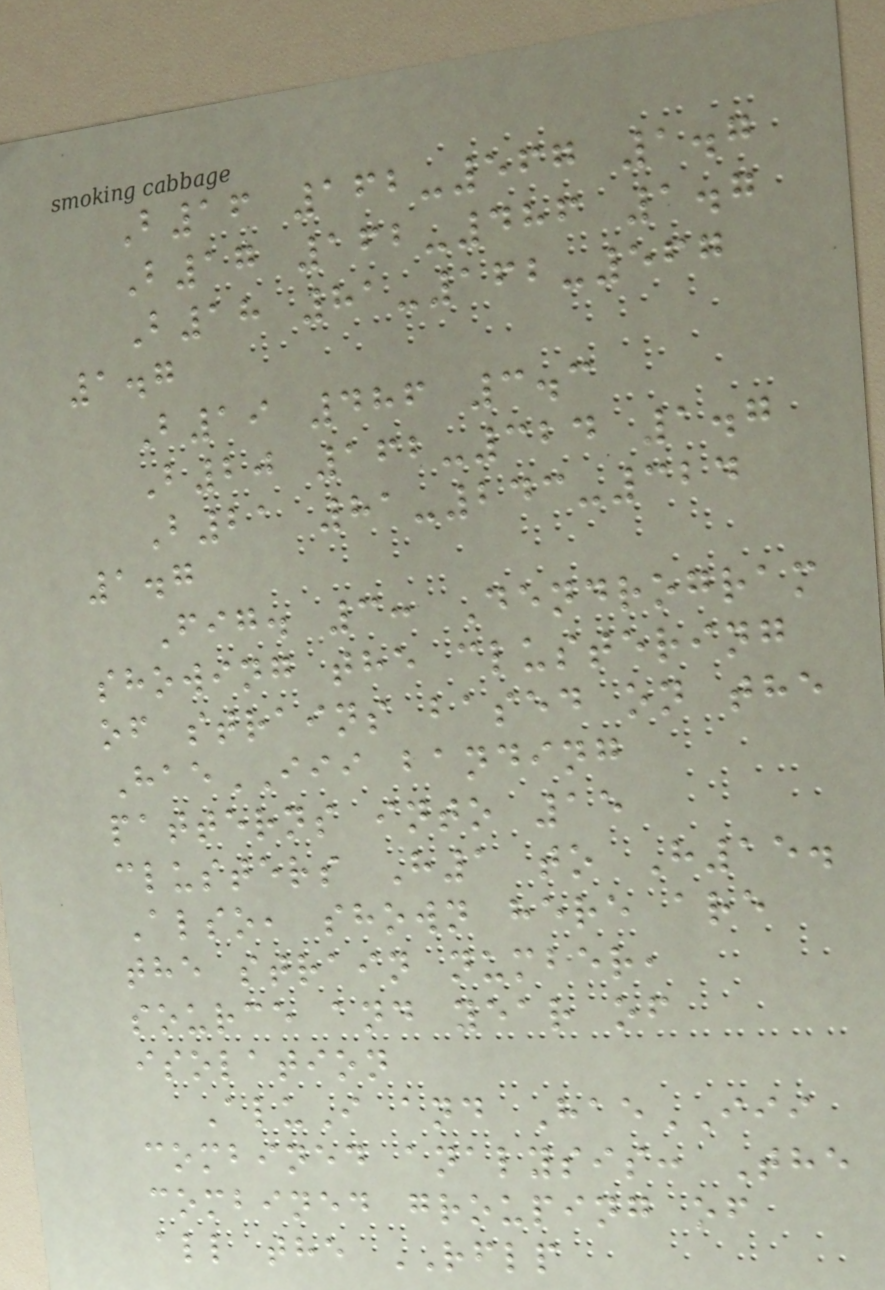B16 162-567 1.7
B17 162-486 1.7
B18 81-162-567
1.7
B19 486 3.3
B20 162-324 1.7
B21 81-243-324
1.7
Fig. 3: Dendrogram
showing the clustering
of strains based on the
HaeIII banding
patterns into 15
clusters H1 to H15.
Also, shown here are
the strain number,
source and year of
isolation
AluI and HaeIII
combined analysis: The
combined grouping of
all the RFLP
